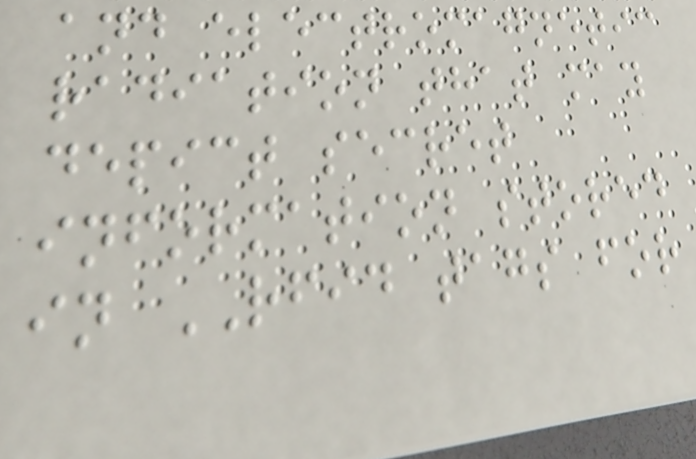and electromagnetic
radiation that may
depict secret
information stored
in RFID tags for
